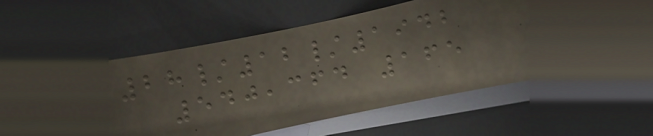28/12/1942
540,364 165
